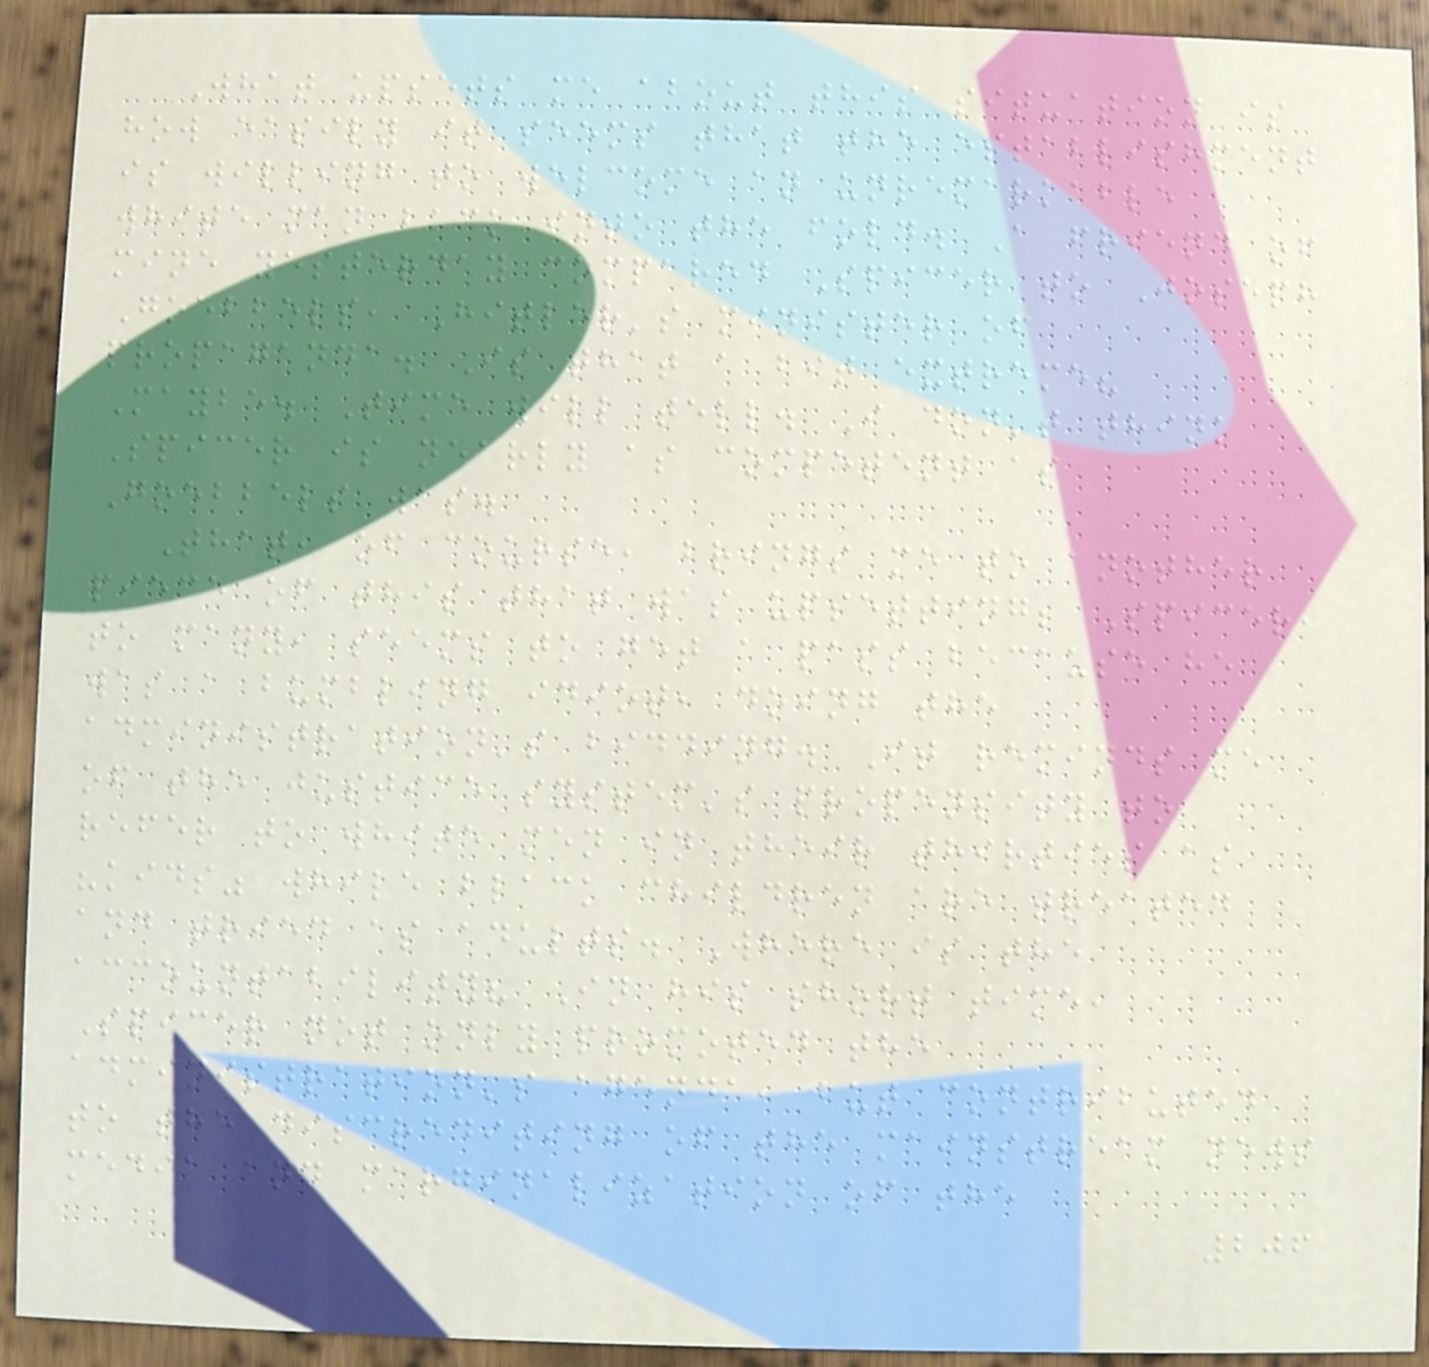What upsets me about this situation is
how easily it seems that the establishment
is willing to welcome an unremarkable
white man back into the fold. A friend of
mine yesterday compared Spicer to Joseph
Goebbels, Hitler's minister of
propaganda. Is that a bit extreme?
Maybe. Time will tell. I don't think
Spicer is nearly as competent as
Goebbels was.
That, of course, brings me to another
piece of this that was upsetting; Spicer,
to many, seems to get a pass because he
was a bumbling idiot, doing the
administration's bidding. It reminds me
of the justice system's propensity to
refer to white men in their thirties as
"kids" while black children are treated
and tried as adults. Where is the
accountability? In his short time,
Spicer not only promoted the
administration's agenda, but contributed
to the discrediting of the mainstream news
media and marginalization of the
206
